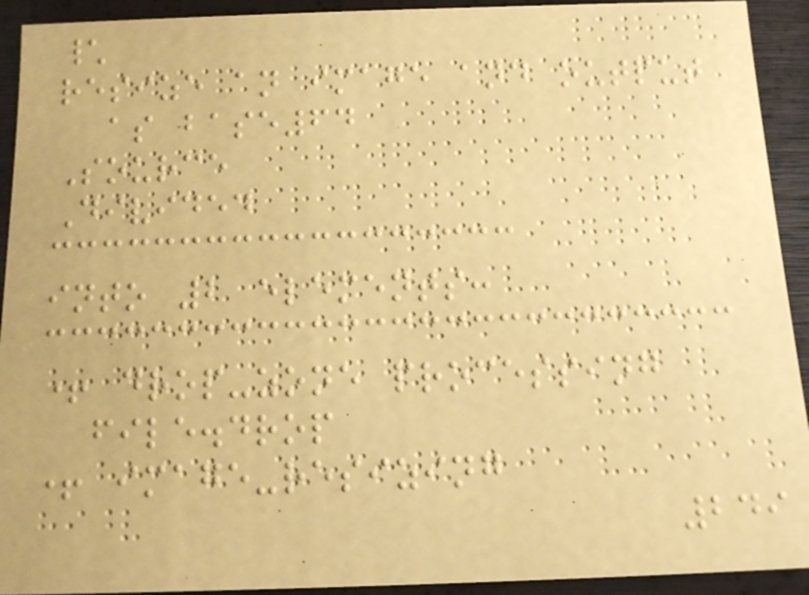\
resize an image and output
as base64
Source
Divided
into 2 elements:
+ drop-zone processing
file.drop
+ image-resizing
249
